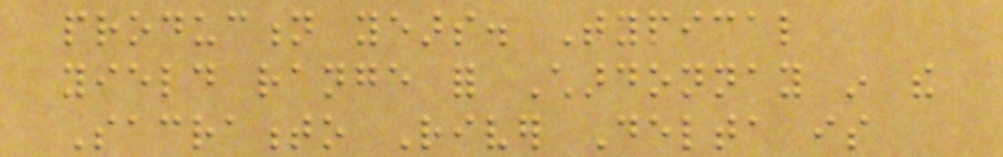production years. Typical
yield range for Chardonnay in the
Sacramento River Delta is
